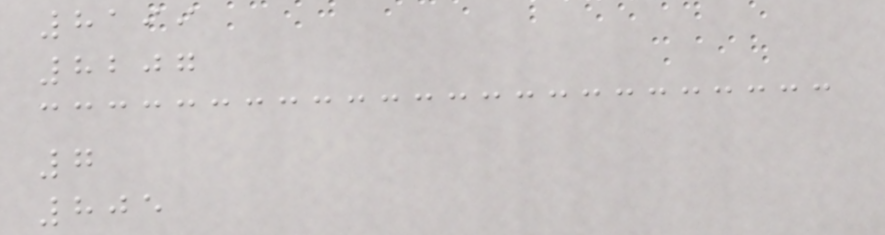8199
8207
7
805
